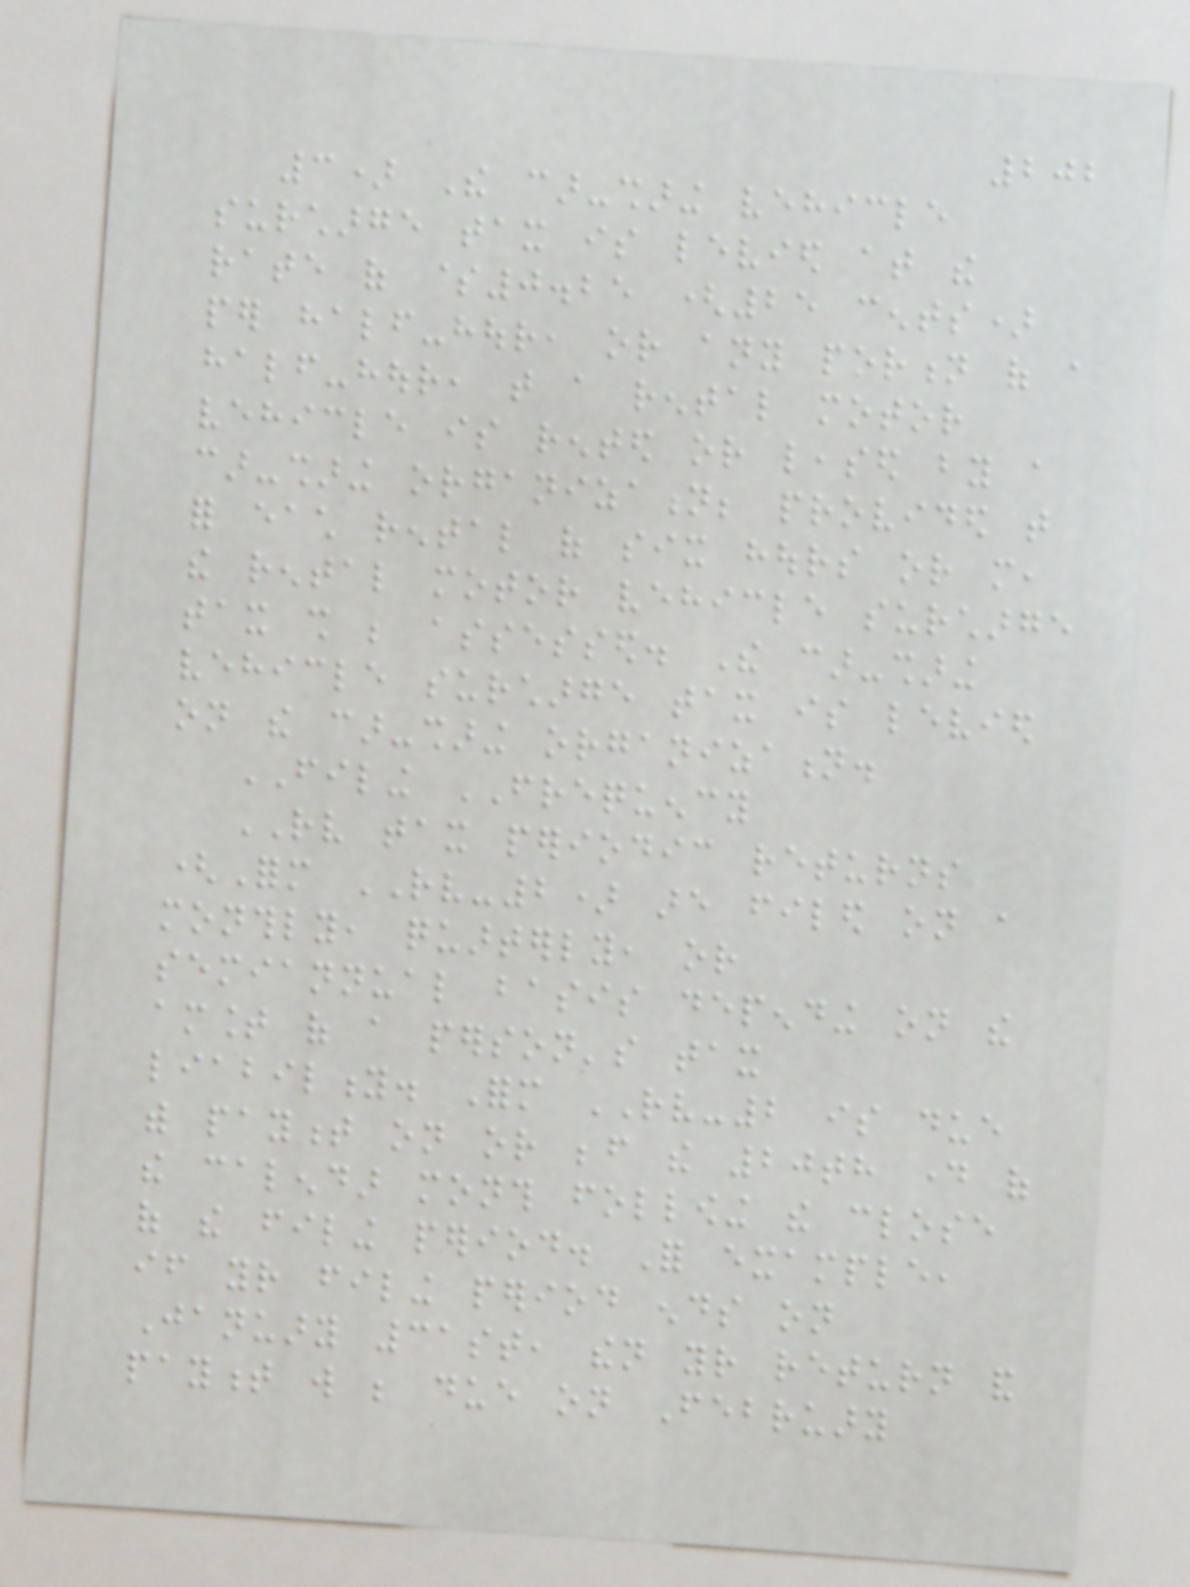202
3) The car-sharing vehicle
surcharge tax is levied at the
rate of $0.25 (25 cents)
per half-hour, or any portion of a
half-hour, that a rental motor
vehicle is rented or leased by a
car-sharing organization; provided that
for each rental of six hours or more,
the rental motor vehicle surcharge
tax shall be assessed. The car-sharing
vehicle surcharge tax is levied
on the car-sharing organization.
FILING FREQUENCY
RV tax periodic returns
(Form RV-2) are filed on a
monthly, quarterly, or
semiannual basis depending on the
amount of a person's tax
liability. Form RV-2 is due
with payment on or before the 20th day of
the calendar month following the close
of the filing period. For example,
if your filing period ends on
January 31st, then your return and
payment will be due on February
